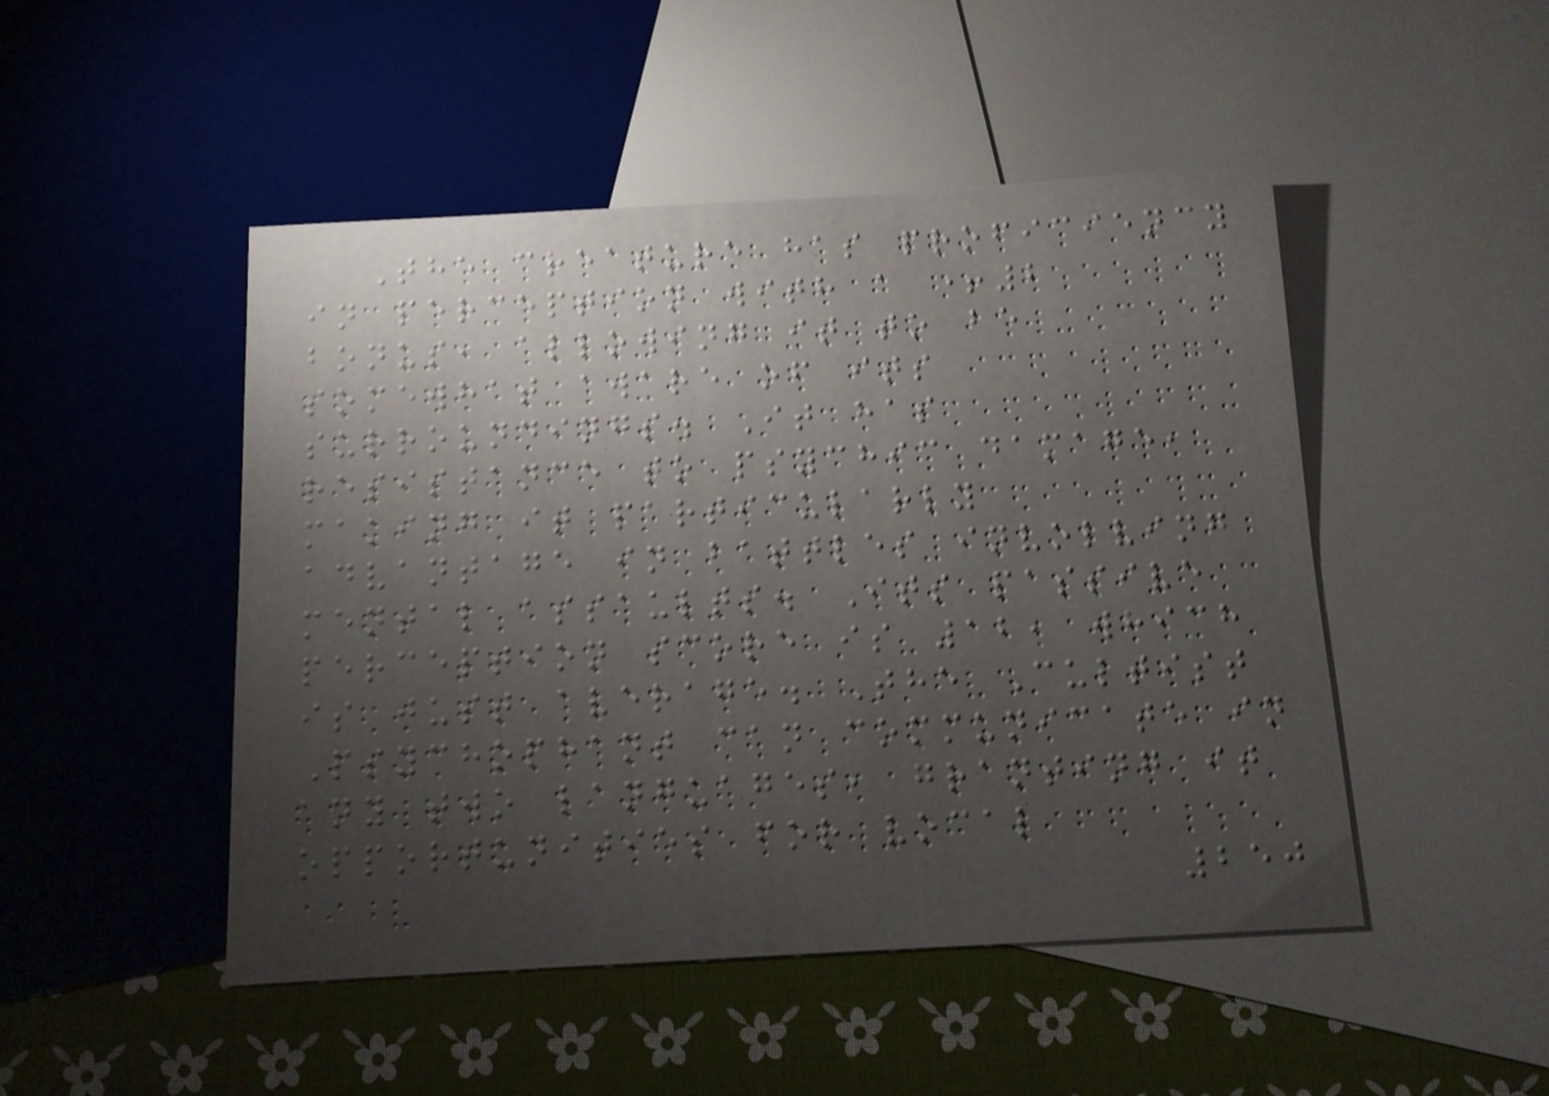The creature has proficiency
in perception with a +2
bonus, allowing it to be
somewhat aware of its
surroundings. It has
resistance to psychic damage,
making it particularly
advantage in battles involving
mental assaults. Its passive
perception score is 12, which
is just average. The Cultist
Psychophant can communicate in
any two languages, granting it
opportunities for vocal
250
